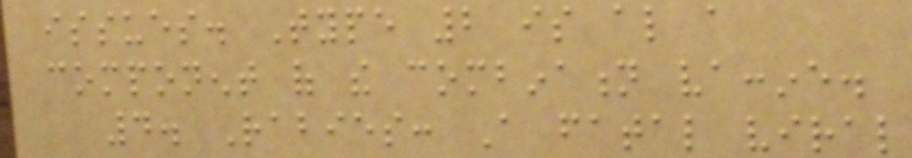issues. Type 2 is also a
component of the combination vaccine.
4. Rabies: A fatal viral
